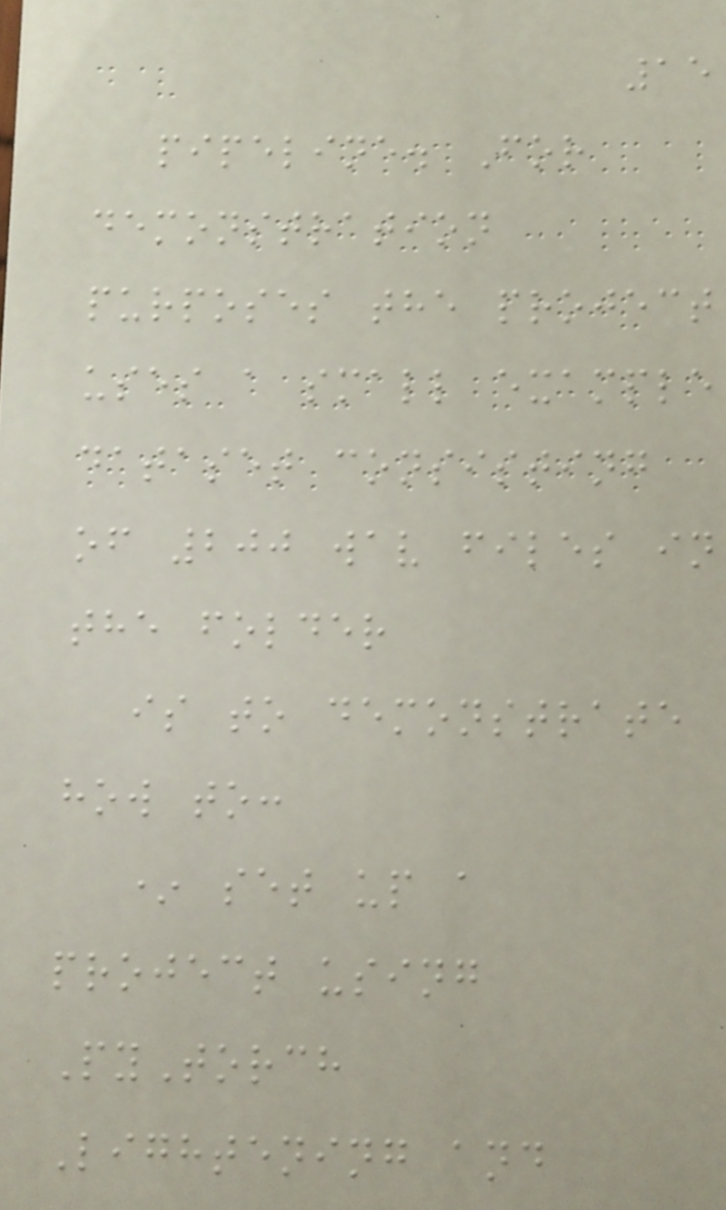15
pipeline. For
demonstration
purposes the project
uses a small example
dataset consisting
of 200 wav files in
the folder
is to demonstrate
how to:
* set up a
project using
PyTorch
Lightening and
